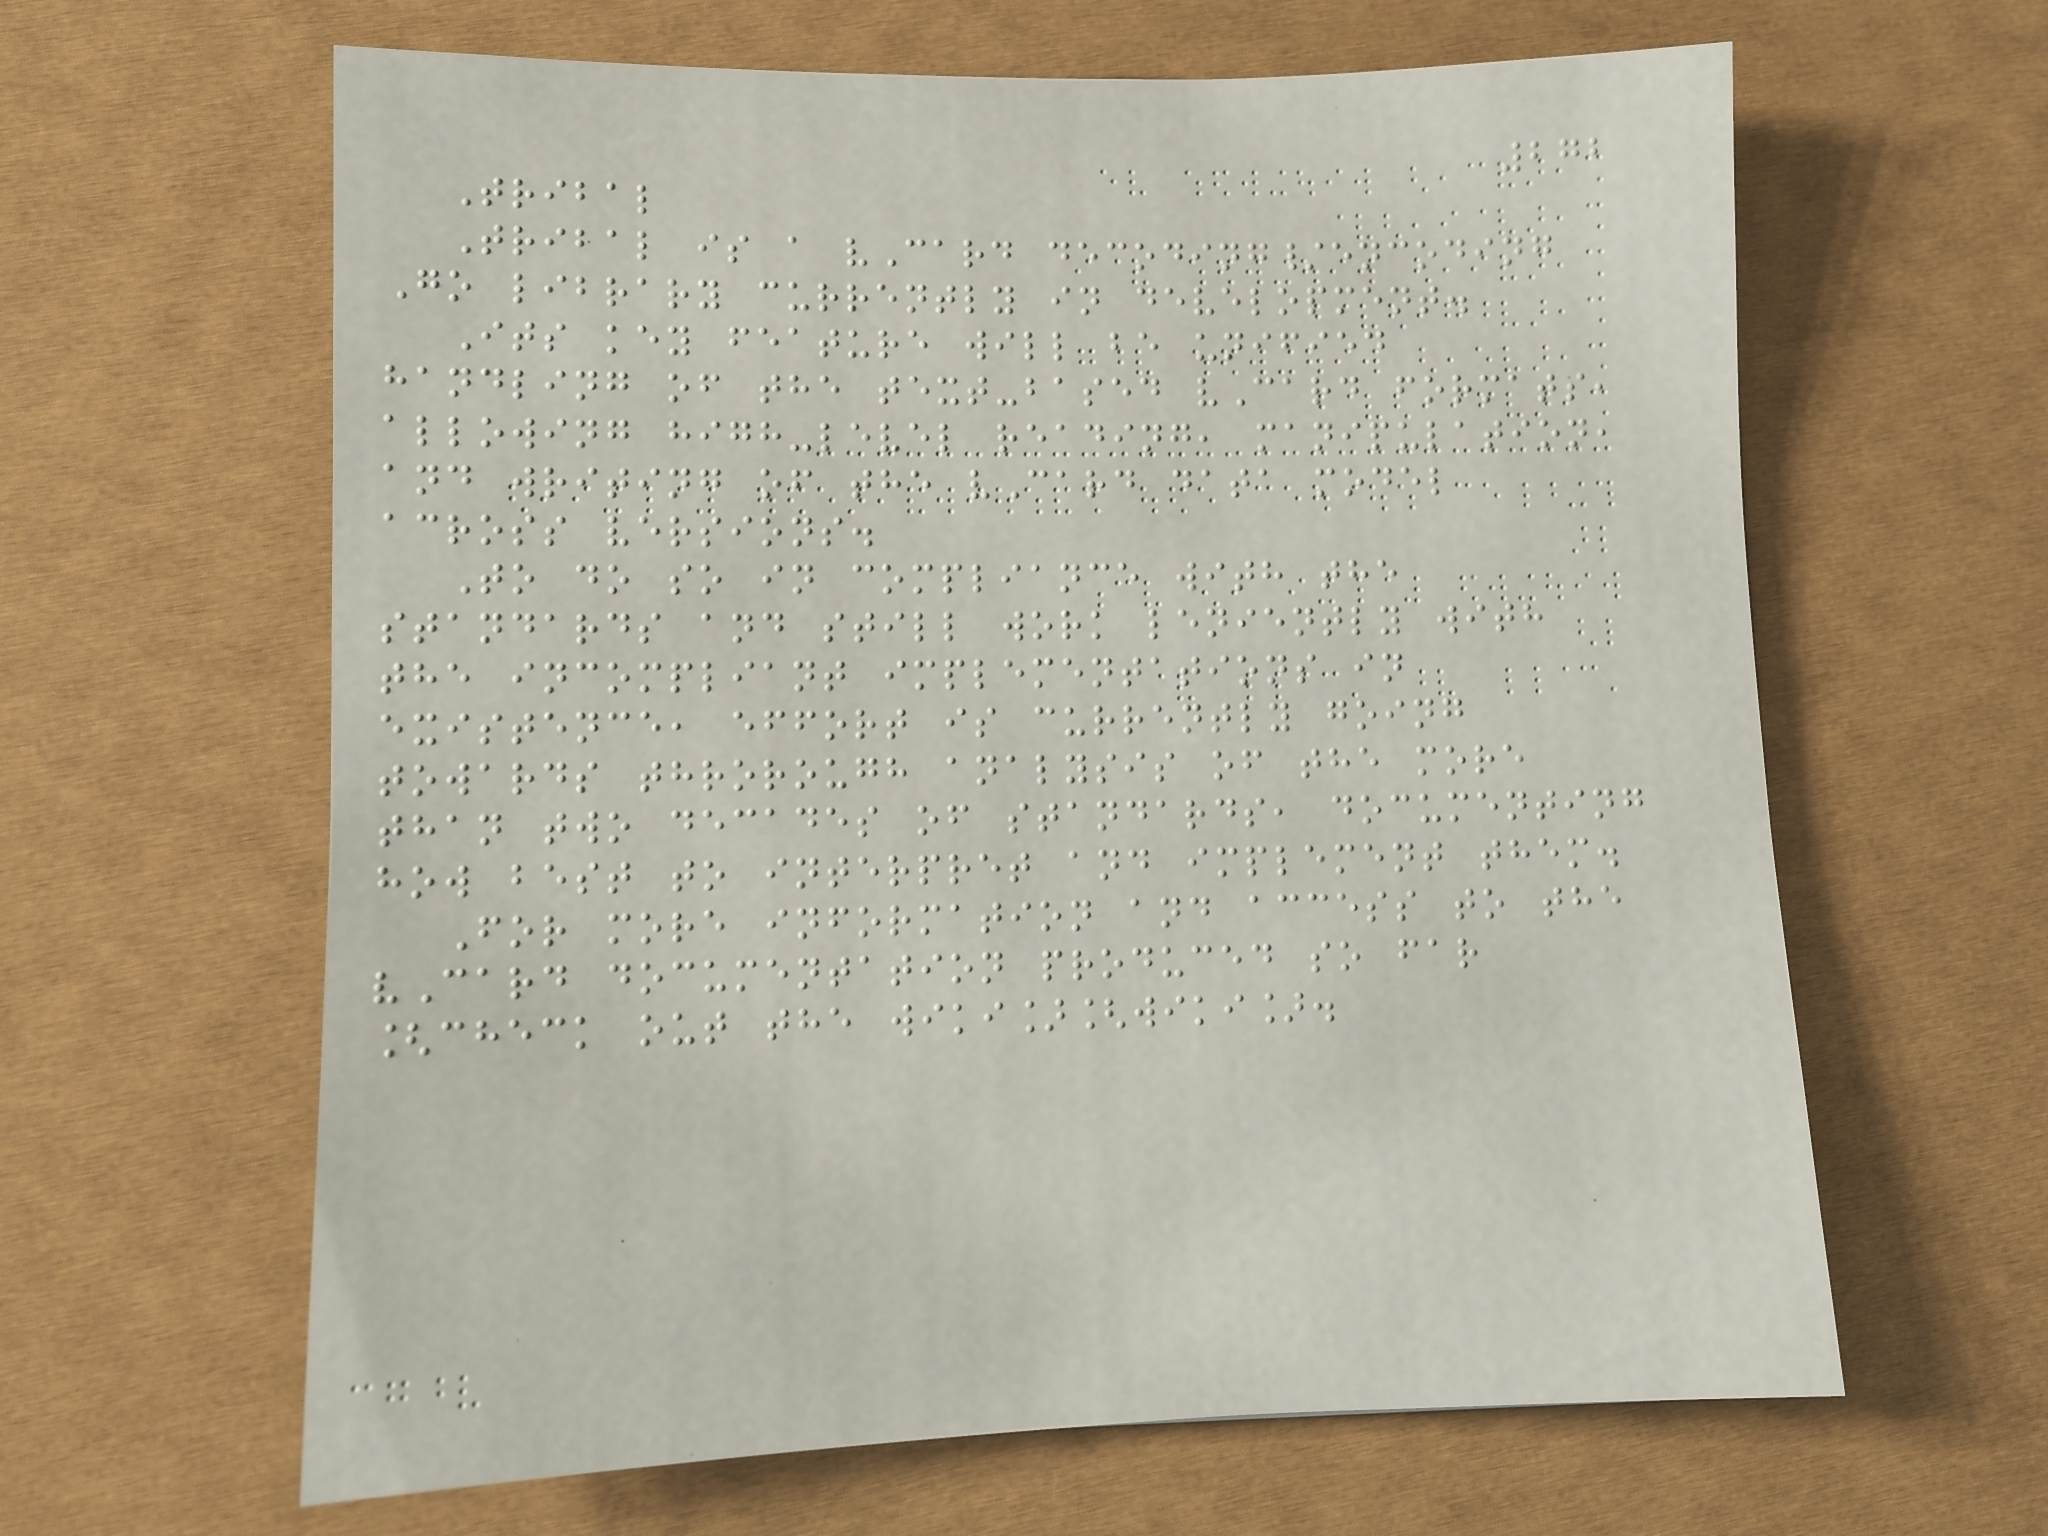272
Tribal
Tribal is a vCard decoding/encoding
Go library currently in development.
Its key feature will be unified
handling of the text-based vCard formats,
allowing high-level reading, manipulation,
and writing of the vCard data model
across versions.
To do so in compliance with the
standards and still work leniently with
the incompliant implementations in
existence, effort is currently going
towards throrough analysis of the more
than two decades of standards, documenting
how best to interpret and implement them.
For more information and access to the
vCard documentation produced so far
[check out the wiki][wiki].
